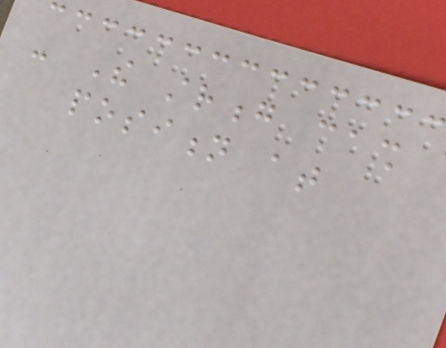- The strong cash
position at
